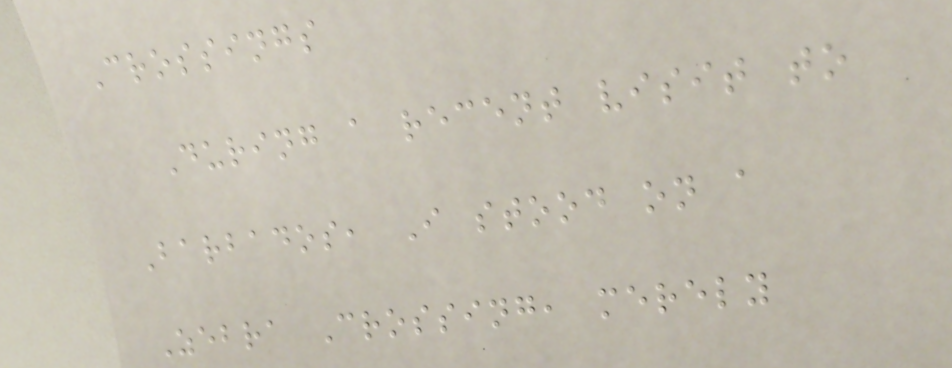Crossings
During a recent visit to
Barbados, I stood on a
Zebra Crossing, merely
